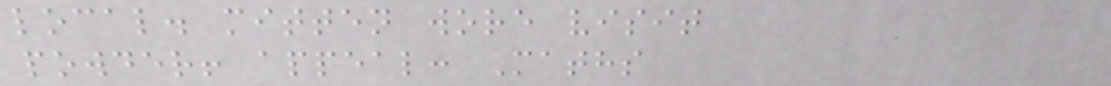local. mitten wore visit
powder! appeal: Maths
